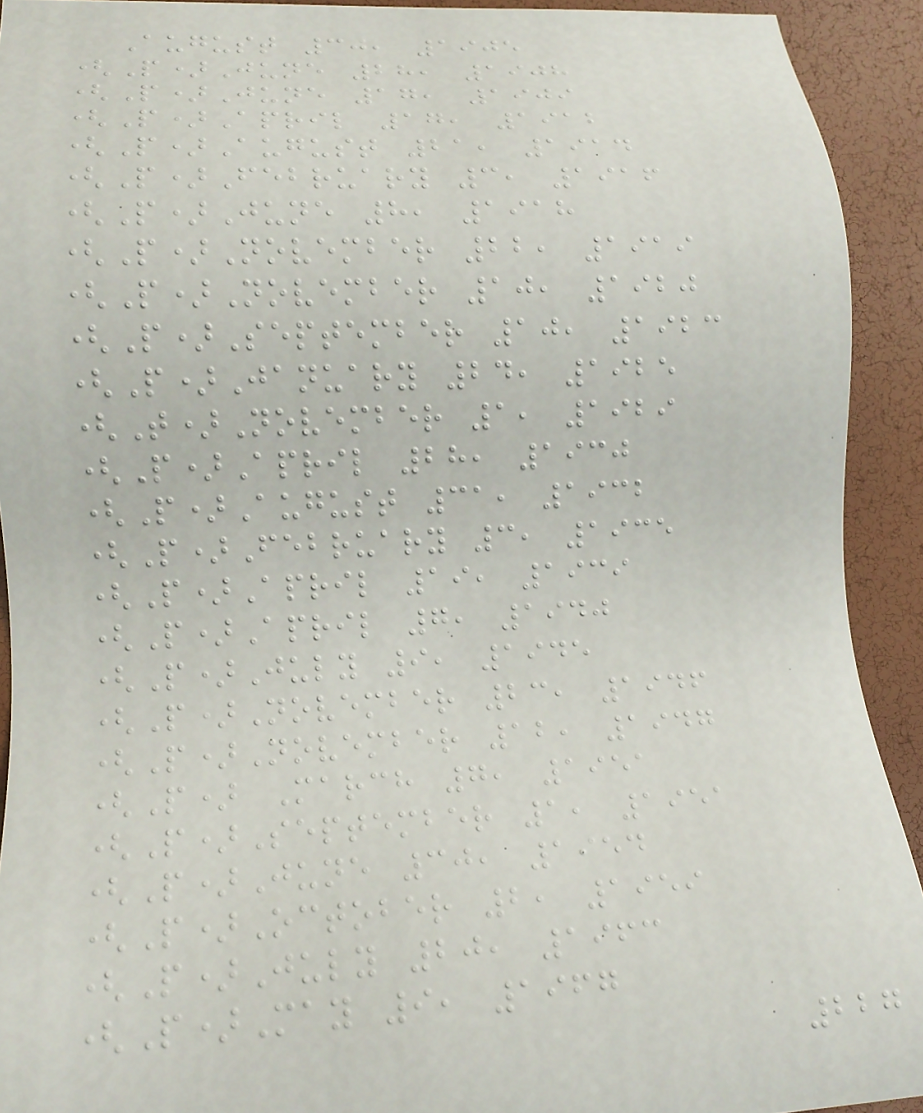August 30, 1905
(P)June 28, 1908
(P)June 17, 1909
(P)April 17, 1912
(P)August 21, 1914
(P)February 3, 1916
(P)June 8, 1918
(P)November 22, 1919
(P)November 10, 1920
(P)September 10, 1923
(P)January 24, 1925
(T)November 1, 1929
(P)April 28, 1930
(P)August 31, 1932
(P)February 3, 1935
(P)April 19, 1939
(P)April 7, 1940
(P)July 9, 1945
(P)November 23, 1946
(P)November 12, 1947
(P) March 7, 1951
(P)September 1, 1951
(P)June 30, 1954
(P)October 2, 1959
(P)July 20, 1963
(P)May 9, 1967
227
